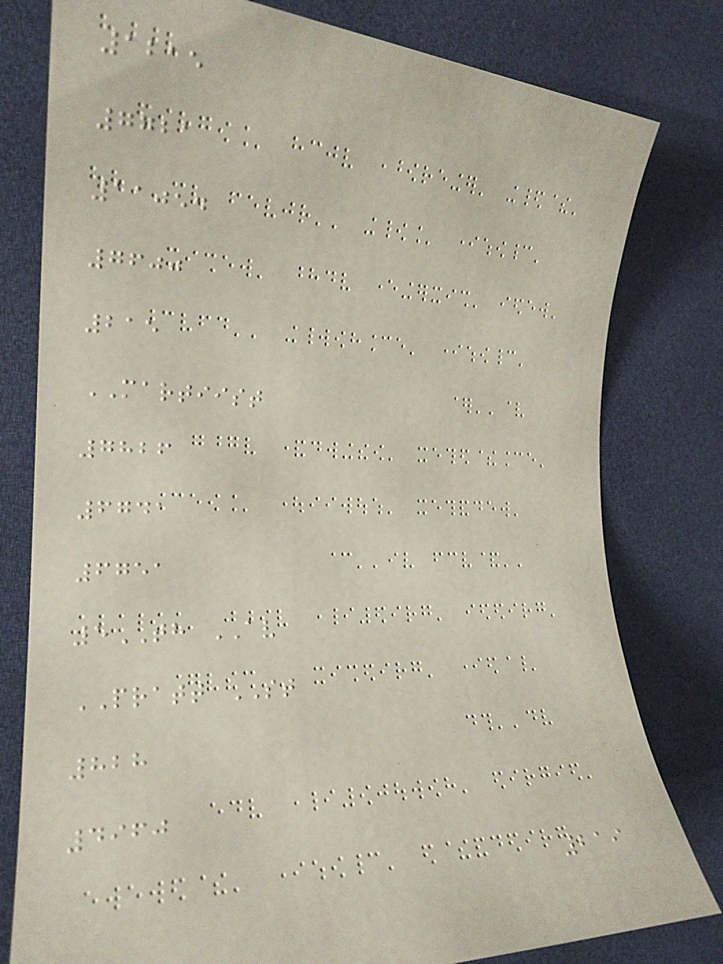1215
7721
11054
7600
215
MARTIIST
7826
6741
6751
5TH AV
PRATT ST
828
4960
219
